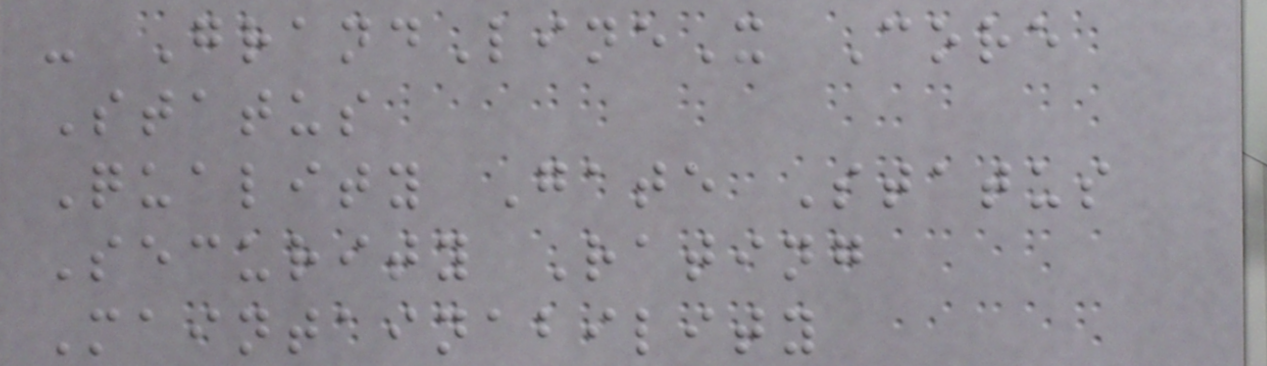- GrandLineX Core
Status
Quality Gate Status
Security Rating
Maintainability
